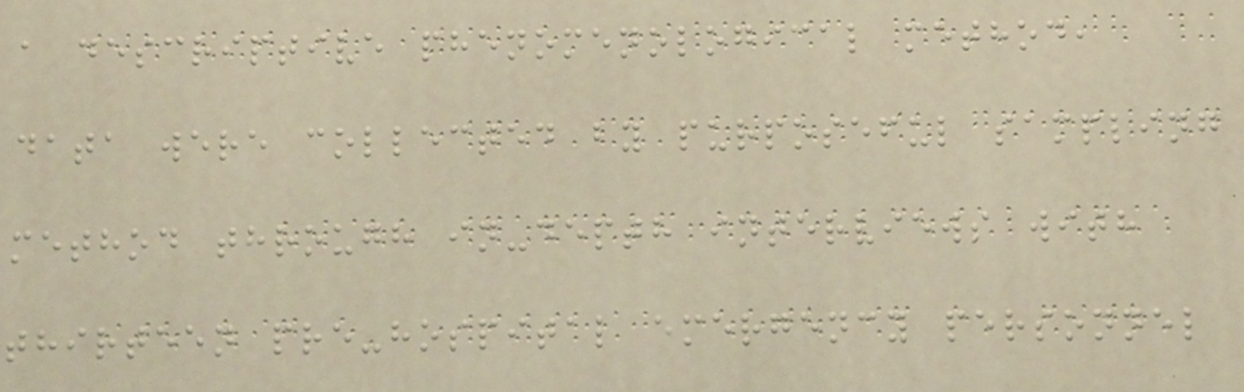a descriptive phenomenological method,
data were collected by purposeful sampling
method through in-depth interviews with
thirteen pre-hospital emergency personnel
